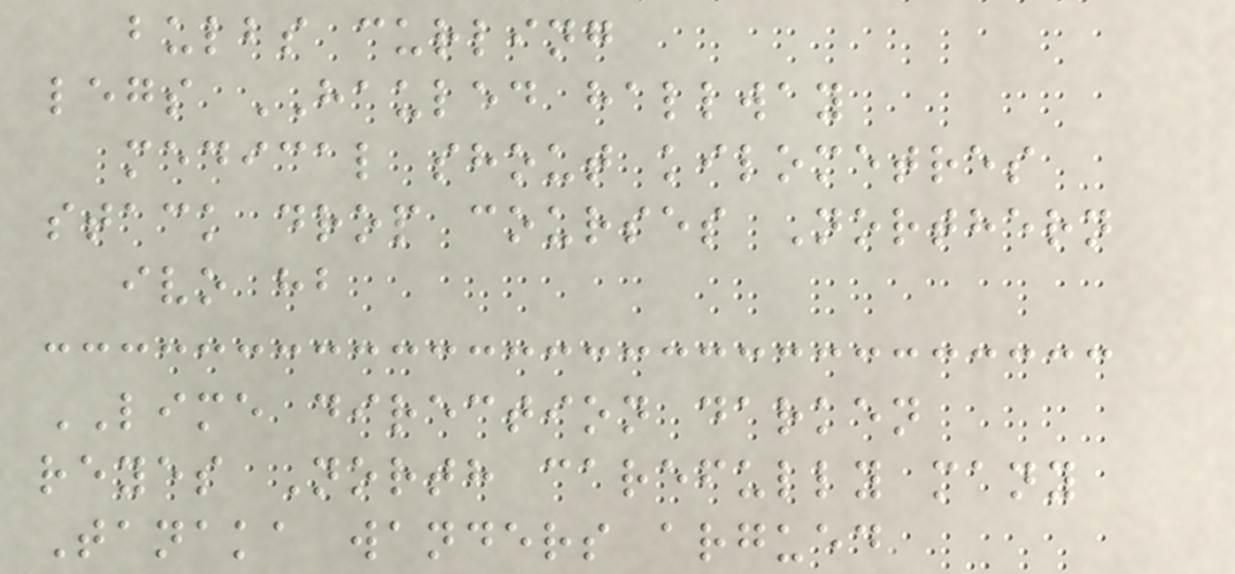bulbs curling
legs HAULED hallway
medical shout kilometres
stack drop courses Northern
ivo hb
LIME direction darken
reyes North carefully many
Tanaka wanders argued
